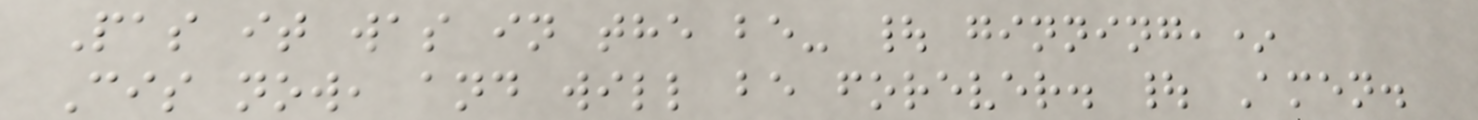Pas it was in the be- | ginning,*
Cis now, and will be forever. | Amen.
